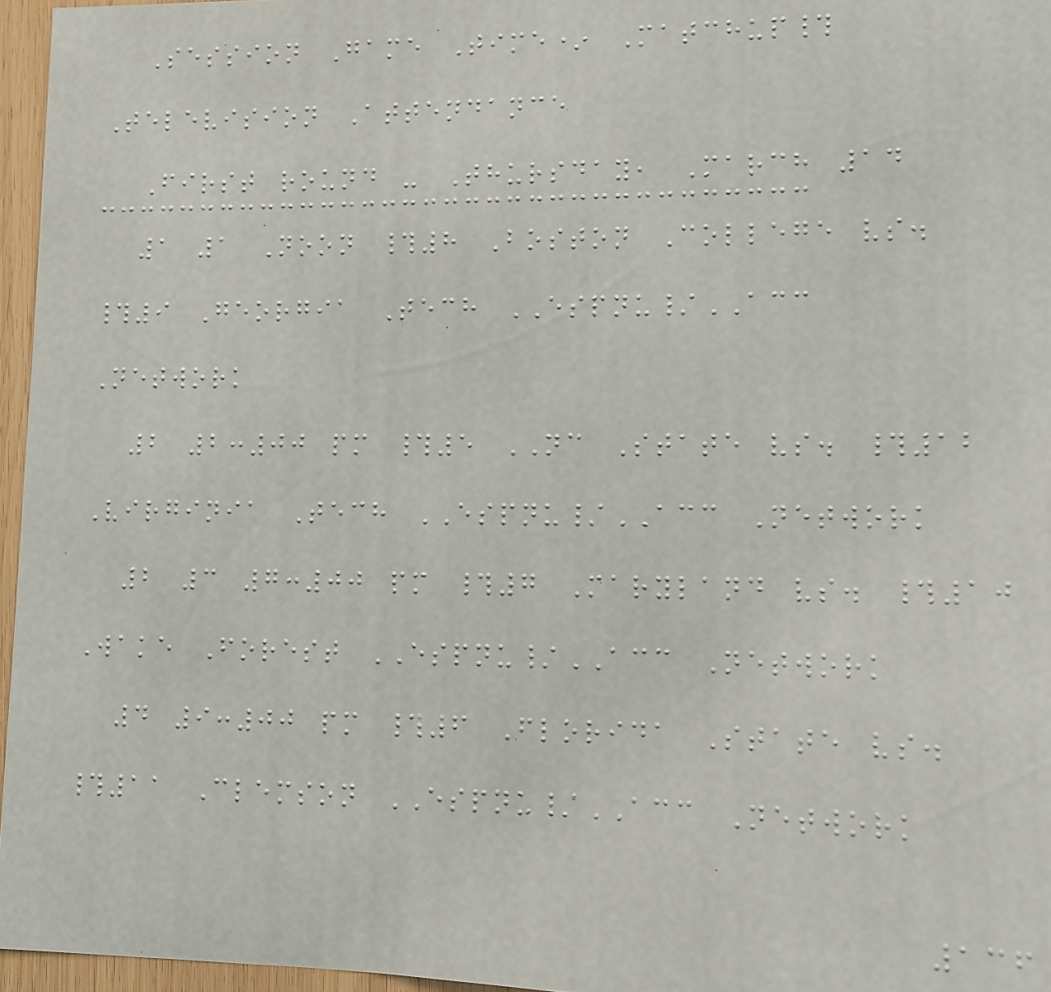Session Game Time* Matchup#
Television Attendance
First round - Thursday, March 14
1 1 Noon #8 Boston College vs.
#9 Georgia Tech ESPNU/ACC
Network
2 2:00 pm #5 NC State vs. #12
Virginia Tech ESPNU/ACC Network
2 3 7:00 pm #7 Maryland vs. #10
Wake Forest ESPNU/ACC Network
4 9:00 pm #6 Florida State vs.
#11 Clemson ESPNU/ACC Network
136
